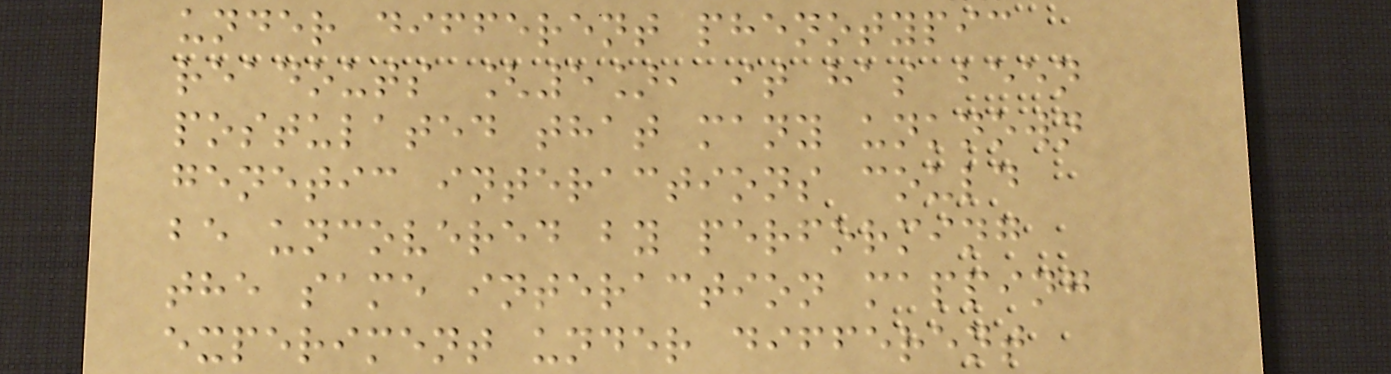under different phenotypic
readouts [5], it has been
postulated that many unknown
genetic interactions could
be uncovered by performing
the same interaction mapping
experiment under different
